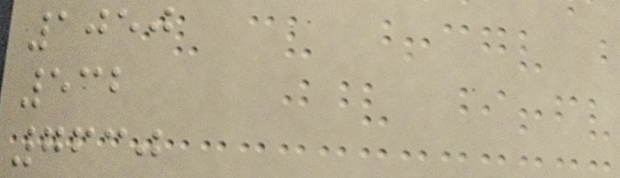1050
532
7630
